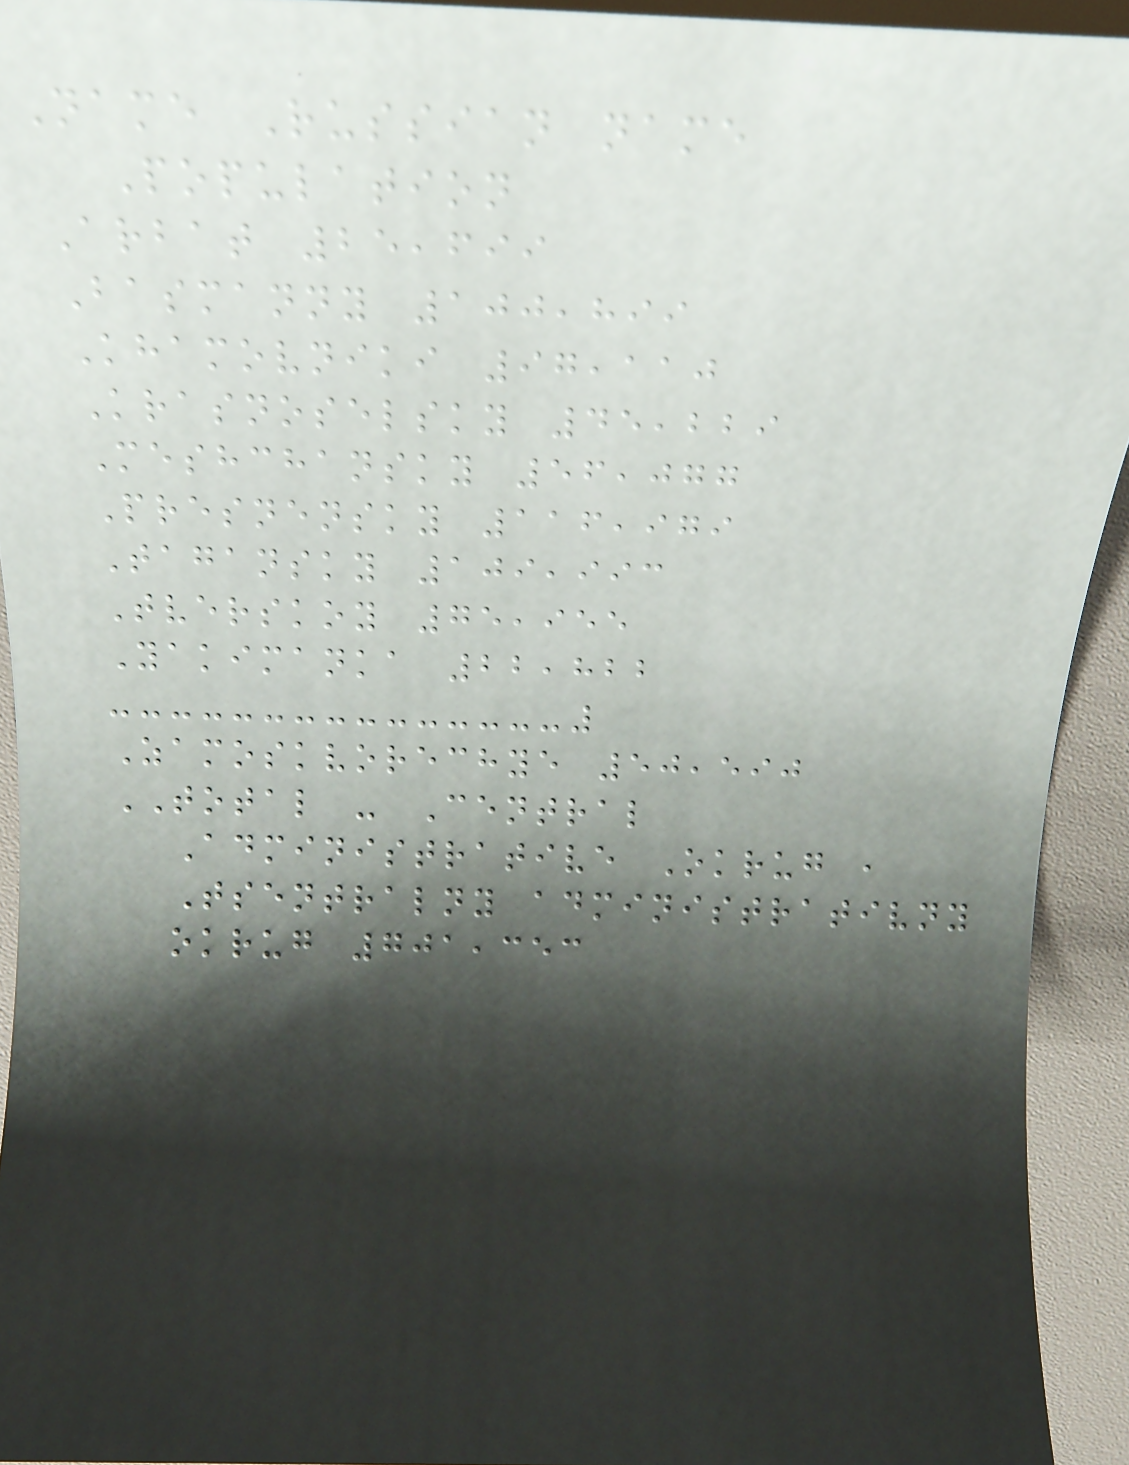Name Russian name
Population
Arbat 25,699
Basmanny 100,899
Khamovniki 97,110
Krasnoselsky 45,229
Meshchansky 56,077
Presnensky 116,979
Tagansky 109,993
Tverskoy 75,955
Yakimanka 22,822
Zamoskvorechye 50,590
TOTAL - Central
Administrative Okrug ,
Tsentralny administrativny
okrug 701,353
